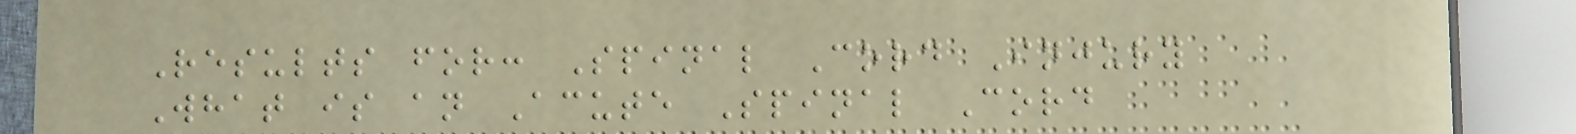Results for: Spinal Cord Injury
What is an Acute Spinal Cord
